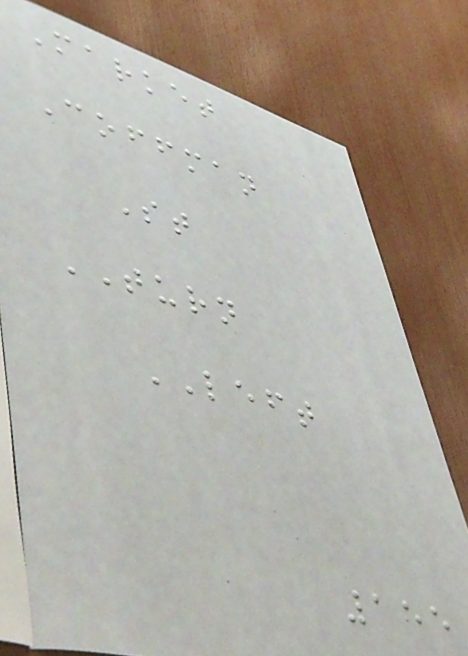Market
Coffman
St
TURN
LEFT
155
